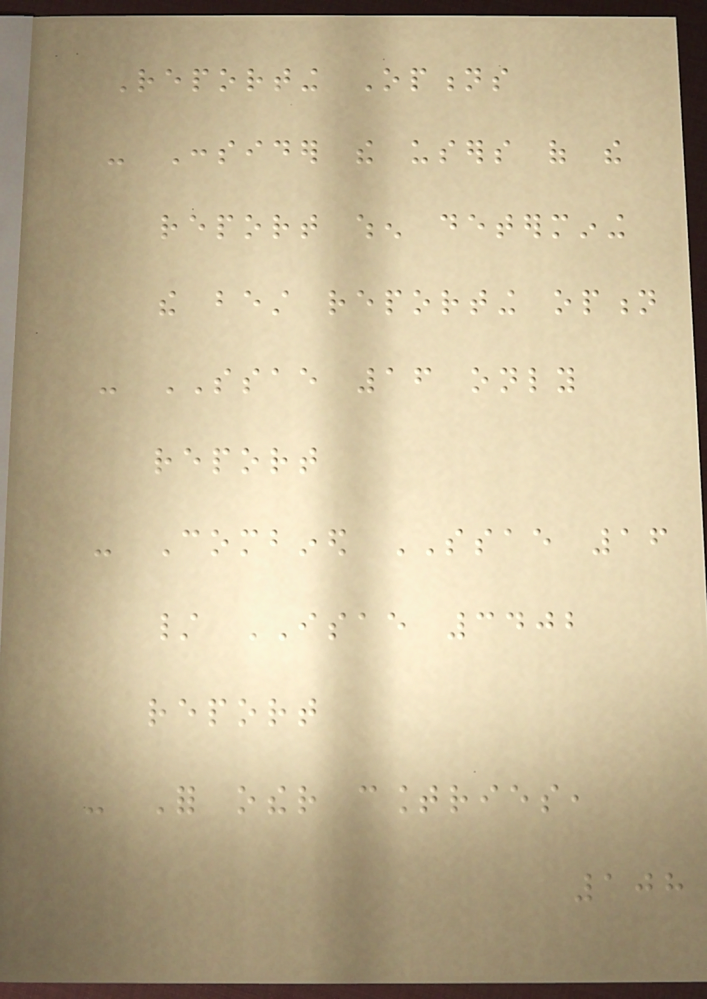Reporting Options
- Consider the users of the
report when determining
the best reporting option
- SSAE 16 only
report
- Combined SSAE 16
/ ISAE 3402
report
- For other countries,
108
